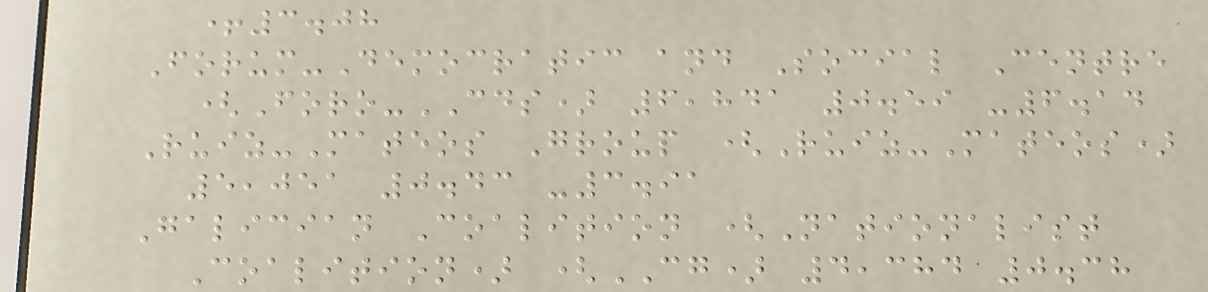+3.08
Forum-Democratic and Social Centre
(Foro-CDS) 6,841 0.59 -6.14
Ruiz-Mateos Group (Ruiz-Mateos)
5,051 0.43 -3.91
Galician Coalition (Nationalist
Coalition) (CG) 4,384 0.38
